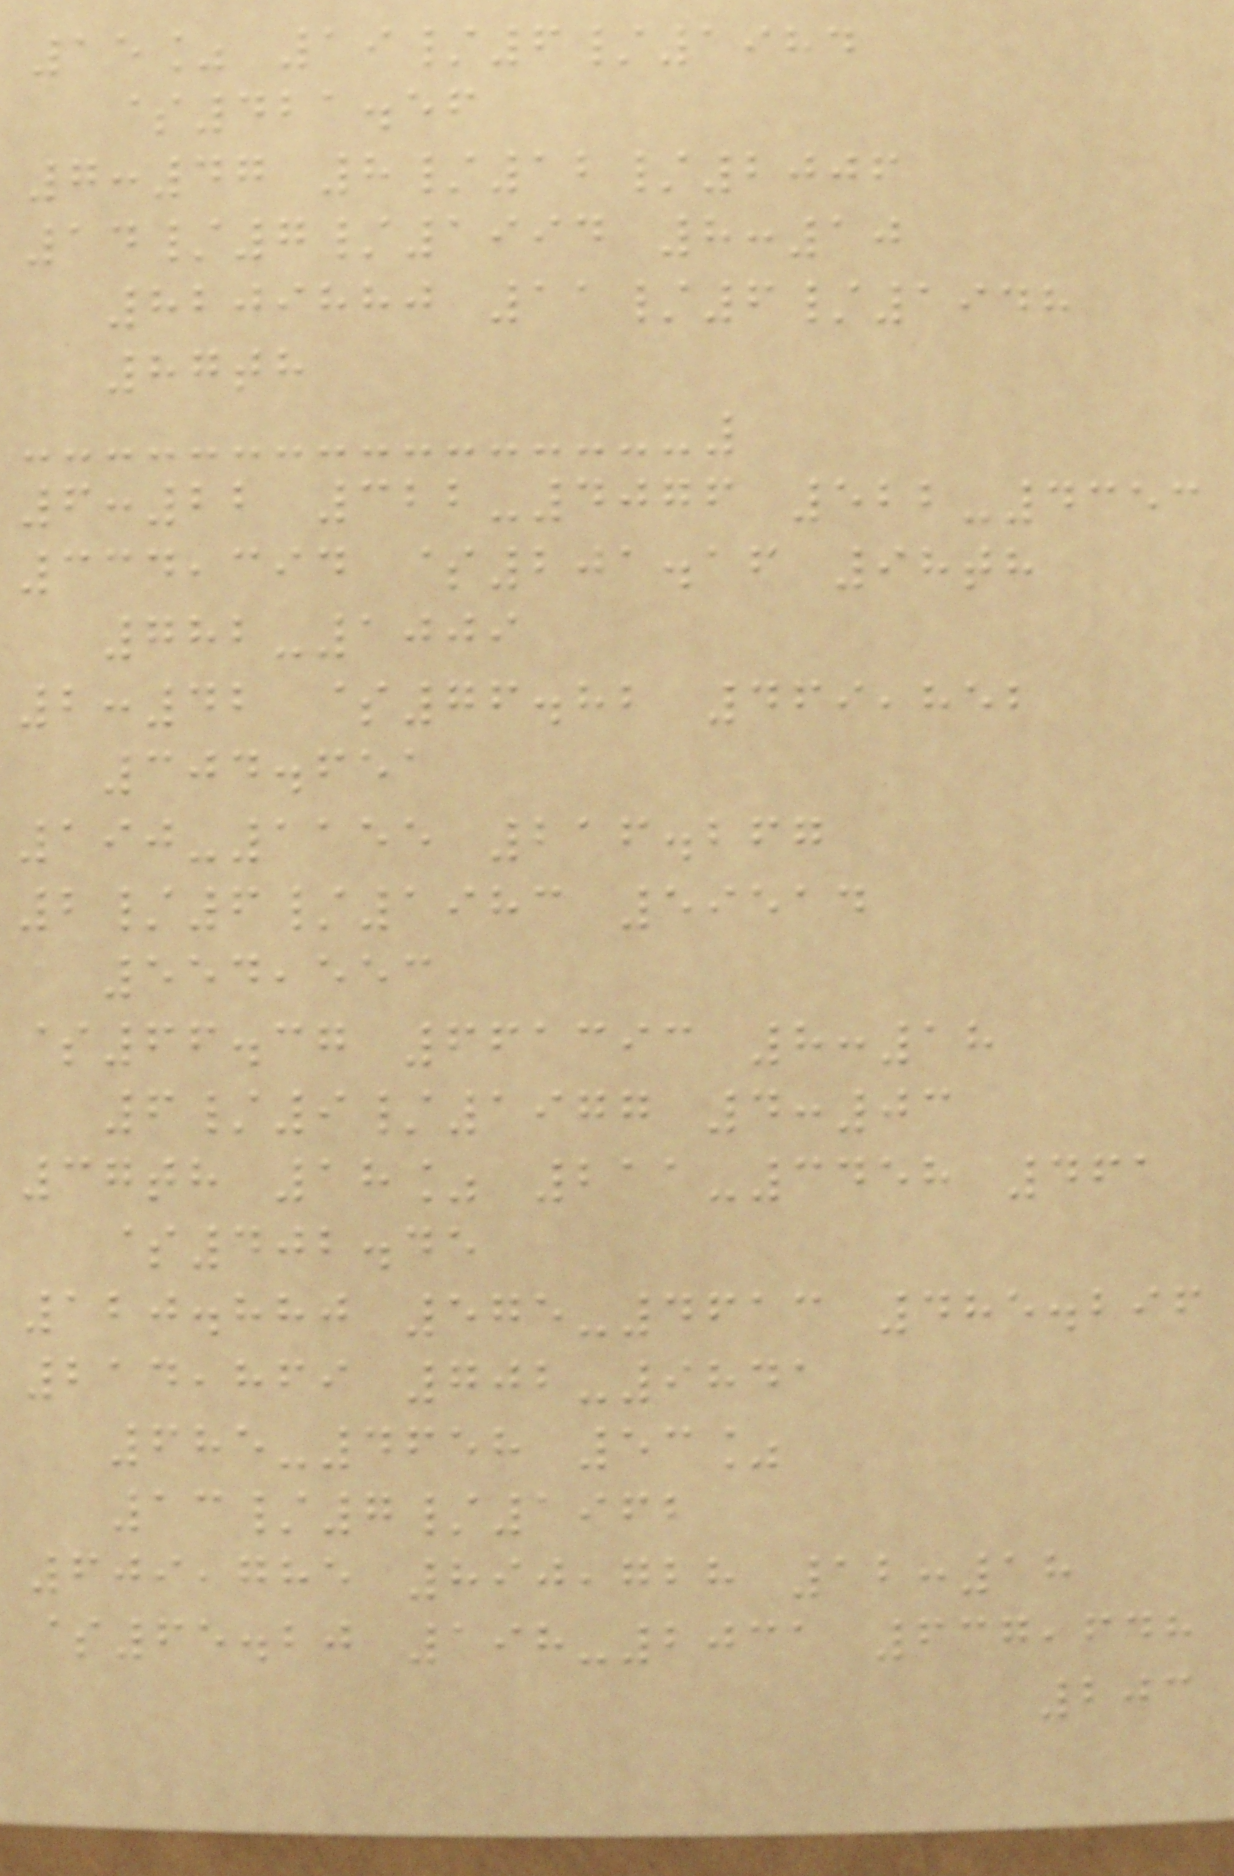15% 19/6/1984
$421.56
7:47 8/12/2006
14/7/1994 8:10
8209880 11/6/1948
87th
6:22 322-4076 522-4353
334,394 $201.16 98th
782-1009
2:42 $76.82 469,852
304.651
190-1155 216.267
2/6/1983 59514
554,553
$66.37 661393 8:18
6/9/1977 4:03
37th 18% 211-3458 461
$402.45
120.880 575-4613 485.296
214,869 702-9841
685-4658 53%
13/7/1962
609,785 890,728 12:18
$65.20 198-2031 637,648
203
